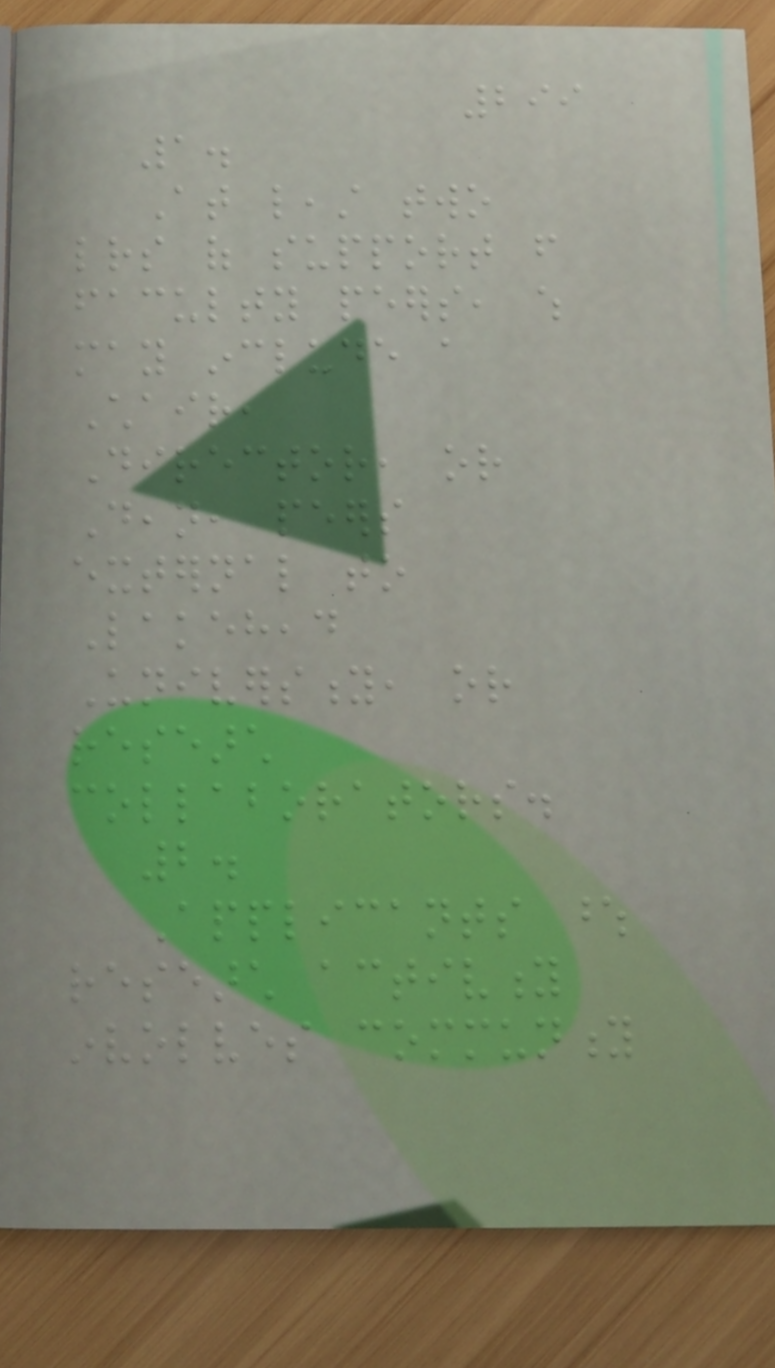299
1.
At least two
letters of support from
faculty peers, which
may include a
Chair,
Director, or
Dean, peers
external to
Lakehead
University, or
research
collaborators.
2.
Applicants whose
research activity
involves community
